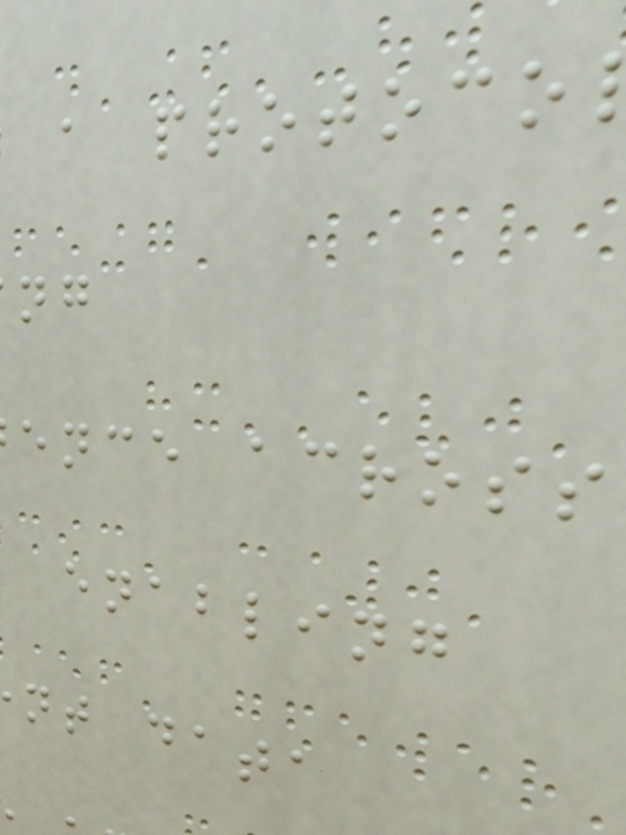a protoco
ence across
enabling
nt data
